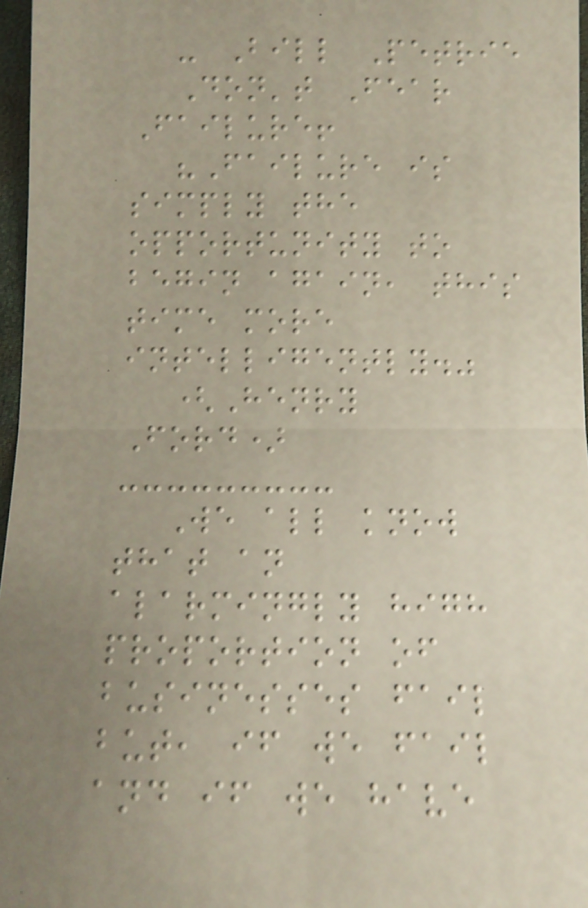- Bill Petrie
Don't Fear
Failure!
"Failure is
simply the
opportunity to
begin again, this
time more
intelligently."
(Henry
Ford)
We all know
that an
alarmingly high
proportion of
businesses fail
but, if we fail
and if we have
